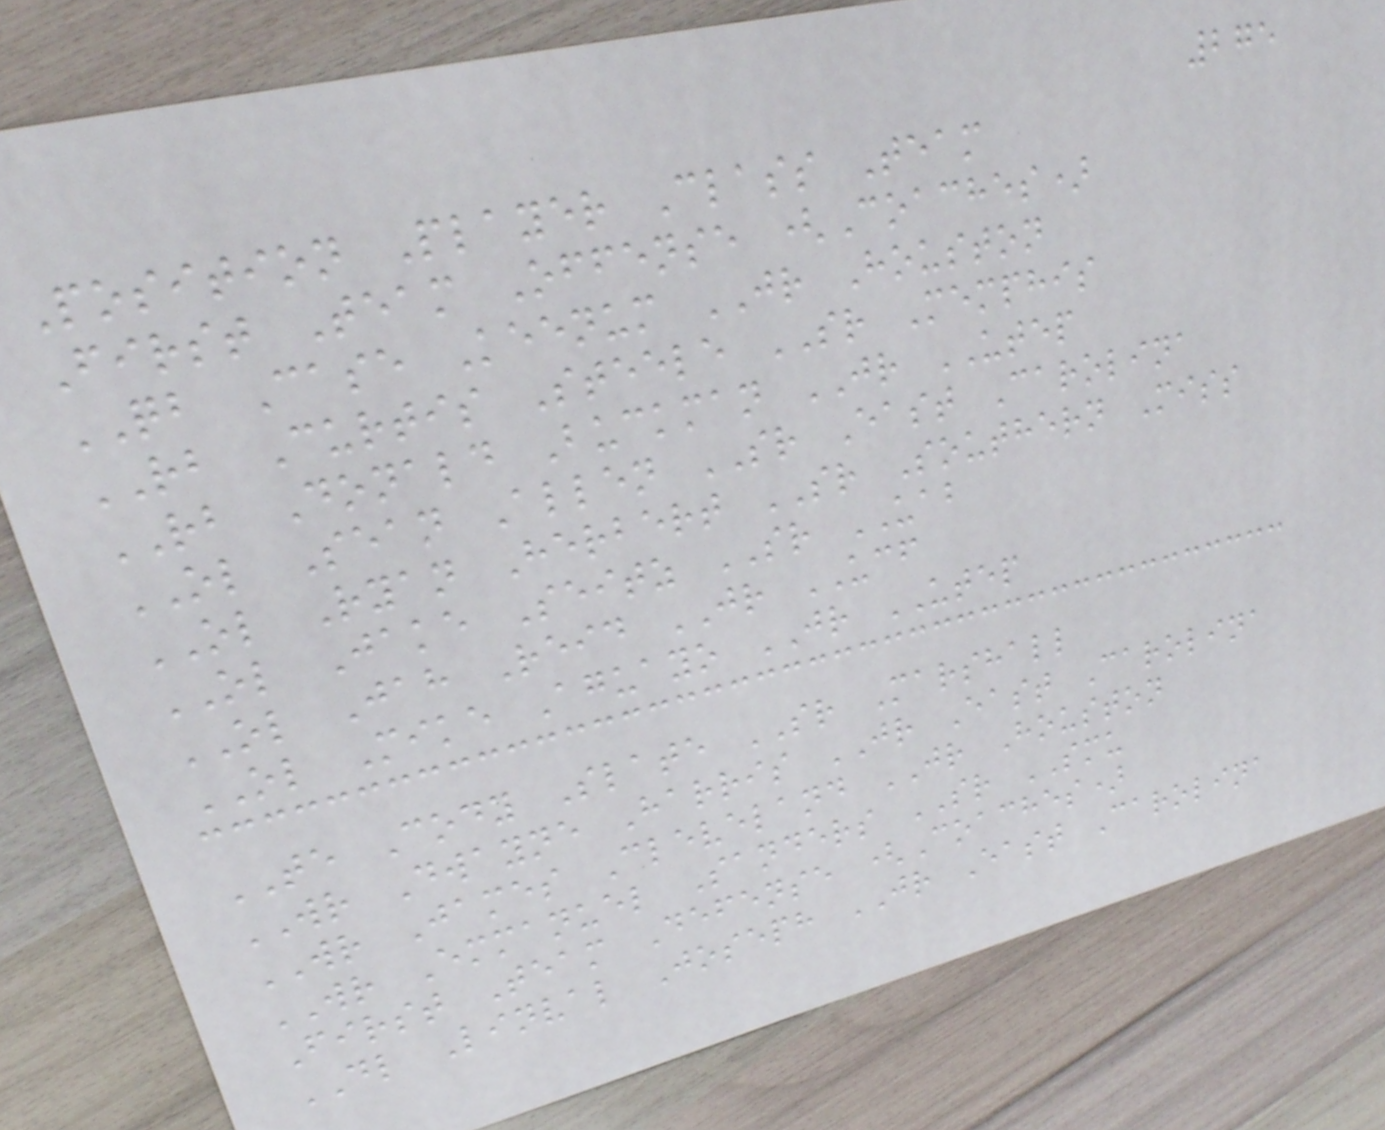275
Position Player Class Team
First Team Offense (Coaches)
QB Case Keenum JR Houston
RB Curtis Steele SR Memphis
RB Donald Buckman JR UTEP
OL Sean Allen SR East Carolina
OL Ryan Herbert SR Southern Miss
OL Jake Seitz SR UAB
OL Jah Reid JR UCF
OL Mike Aguayo JR UTEP
TE Cody Slate SR Marshall
WR Dwayne Harris JR East Carolina
WR James Cleveland JR Houston
WR Emmanuel Sanders SR SMU
First Team Defense (Coaches)
DL Linval Joseph JR East Carolina
